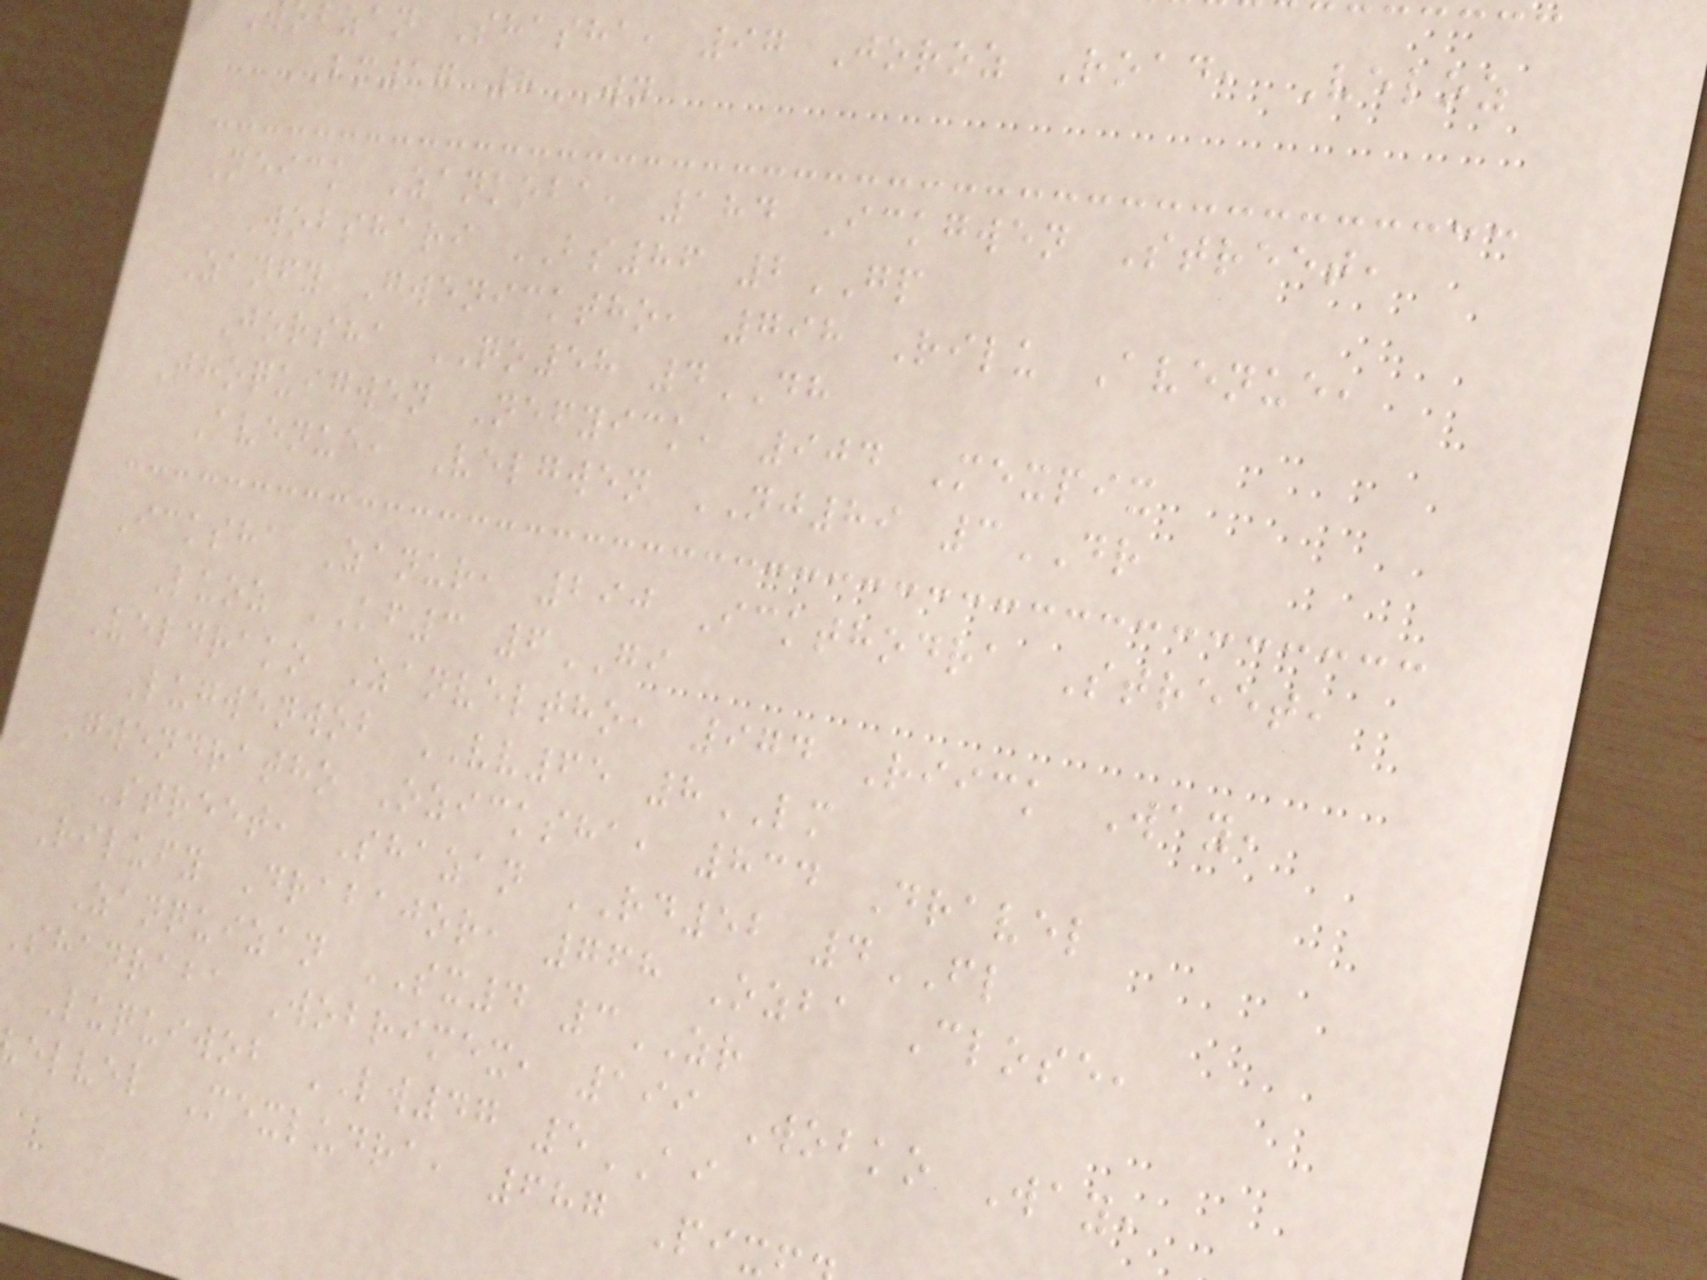obzan Shasha, 97 Joroz Road, Veloz
BM17 8WN
Neick Zankoba, 184 Ickgwen Street,
Wobshari BS86 2GP
Zanfy Gwenicktho, 798 Rilu Avenue,
Jorsha QO58 4DH
Thoquigwen Nefyick, 904 Mexpix
Avenue, Velgwen NJ89 3DR
Icksha Zanur, 290 Ickthodra Street,
Luoz KF3 6GI
Veldrako Zanveltho, 974 Riick Way,
Lugwenwob VV65 8LM
Gwendratho Ozicksha, 834 Dravel
Street, Shazan RD52 4FL
Rilufy Drabajor, 768 Ozba Close,
Zanquizan SX4 3ZR
Shadraba Wobrimex, 199 Wobko Way,
Luquiwob LW47 5AI
elvel Mexludra, 687 Pix
